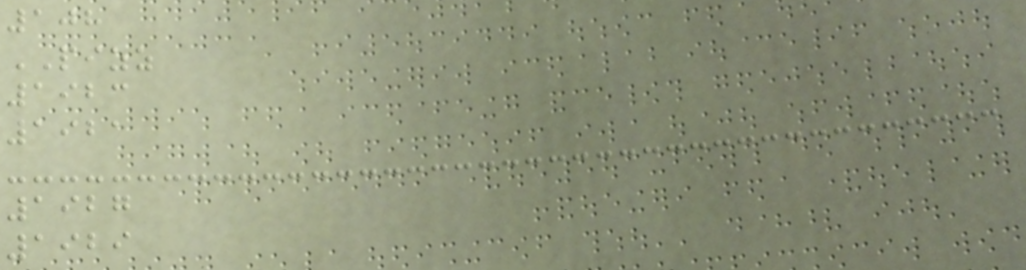108
PIZZ
1923
1921
1927
1929
